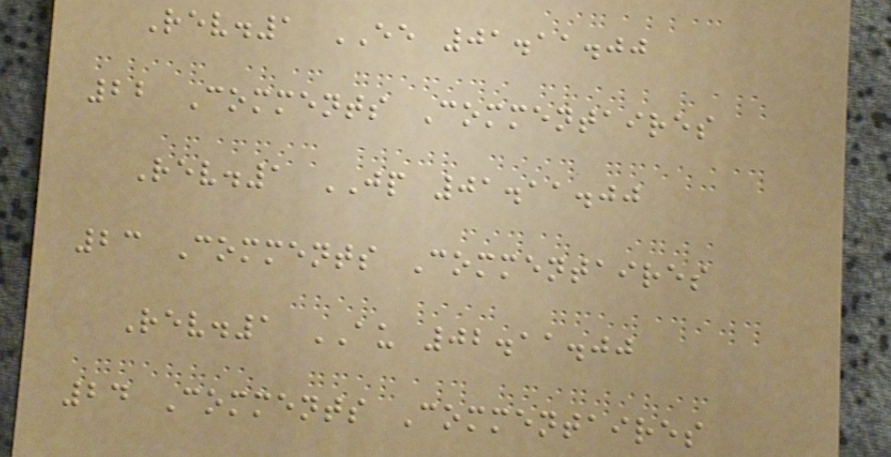Rev.1 EE 01.11.00
22 Comments Commentaires
Rev.1 JP 01.11.00
23 Comments Commentaires
Rev.1 AU 02.11.00
24 Comments Commentaires
